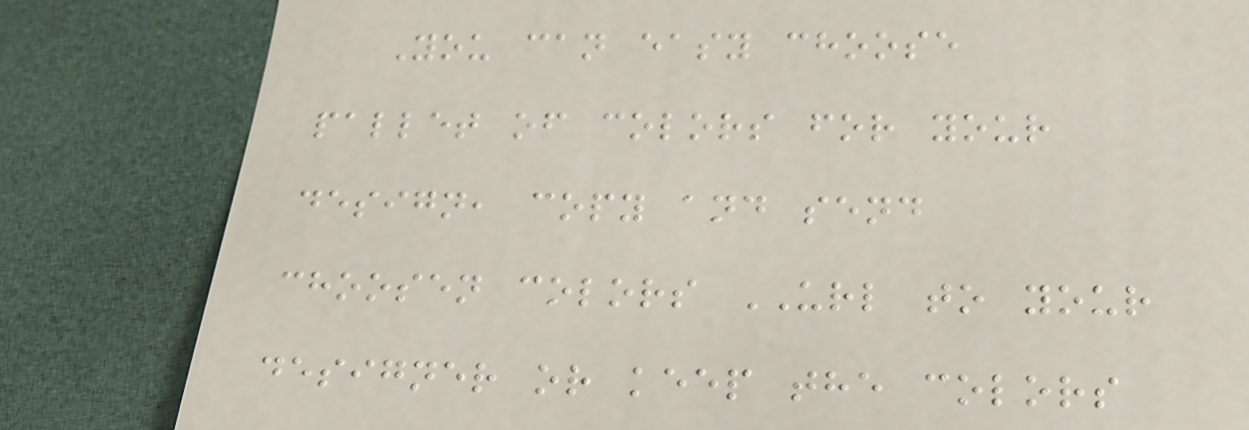You can easy choose
pallet of colors for your
design, copy and send
choosen colors URL to your
designer or keep the colors
